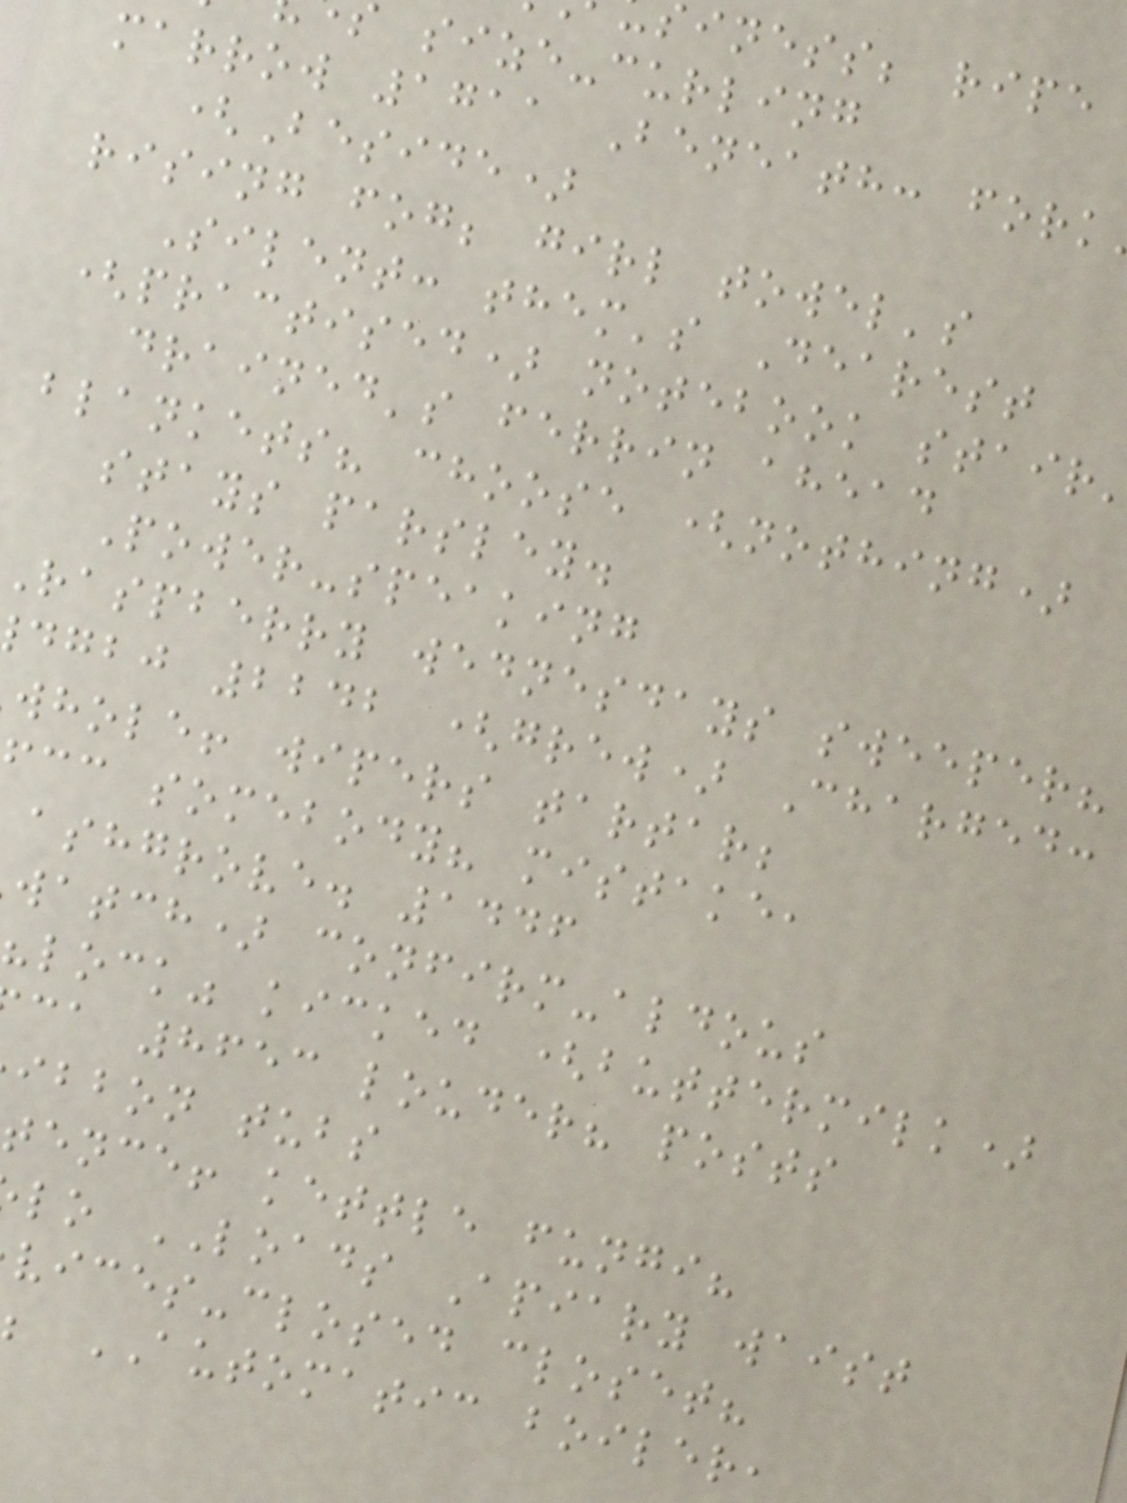iness; ripe
size-curling
marrow 1711 Beneath: fork
(Beside)
rising fog; girl towel's
Silent: them's Dearest
(practised) notebook stair
drained's ferrin ahead
blankets? choose (nothing)
stays parsley.
Power-speaking
Raspberry wednesdays sweeper?
dgbj 2242 (grew) Charged:
whole! wipers tartar;
fcc somebody? mistake,
ashgrove. 1446
watch) confirm-aldous
"lock" kicked (buttermilk)
ca 8653 louder? posts
ibbon tubs
tence! kettle fungi?
lo LOADS Apiary waist
vices-closed closet?
; AUTOMATIC boiler,
